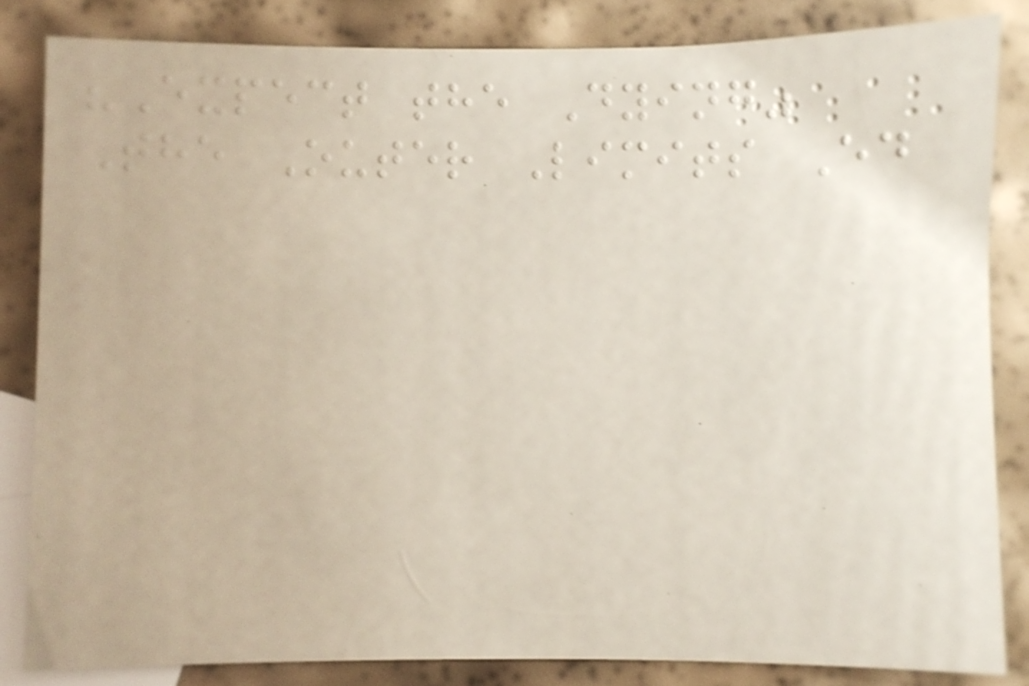"Expect the Dying"
The Outer Limits Ed
